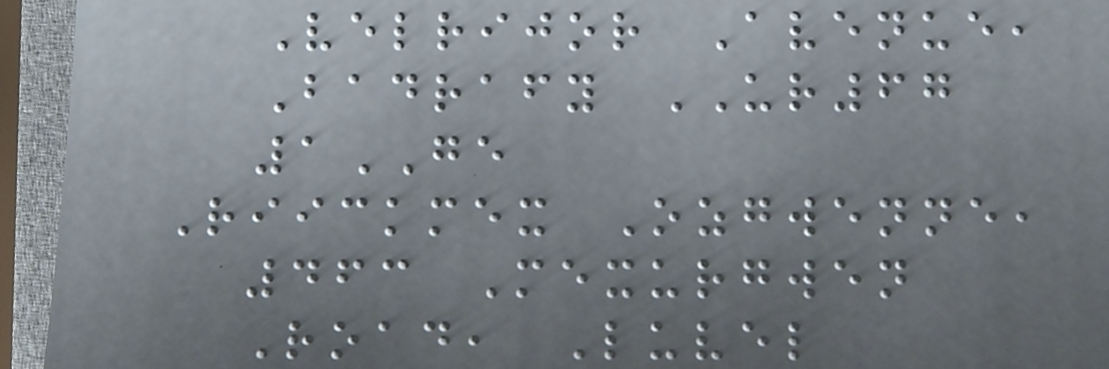Velrijor Avenue,
Badrafy UR67
1GE
Riickmex Ozgwenne,
463 Mexurgwen
Road, Luvel
